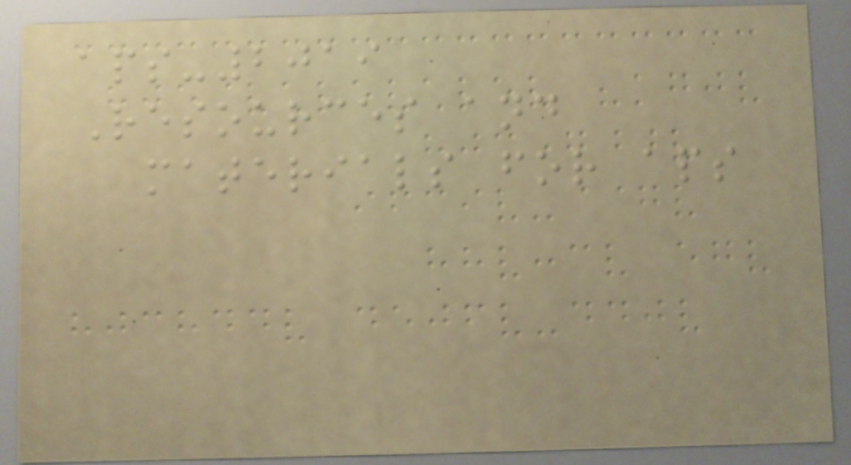aps-2019
Resources and
materials for aps
